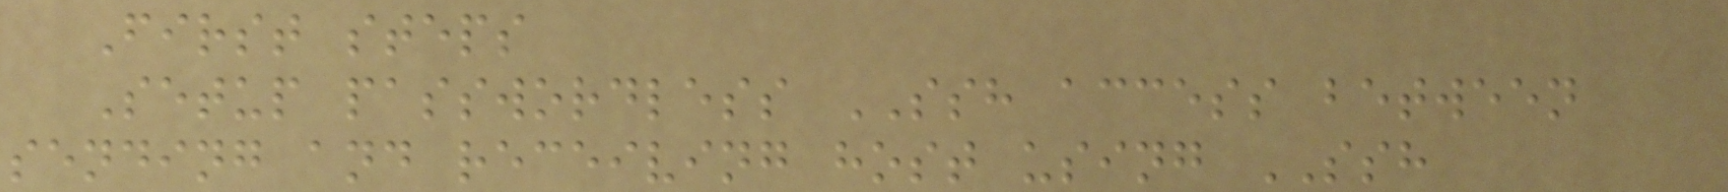First steps
Setup passwordless SSH access between
sending and receiving host using SSH
